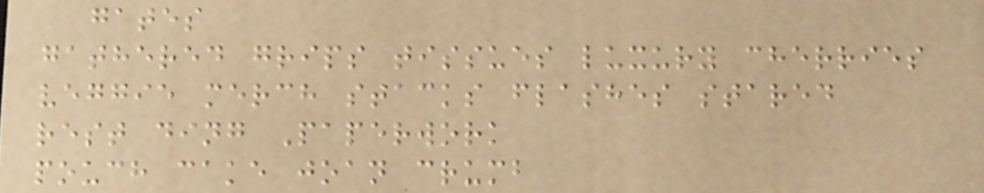gates
gathered grips tissues luxury cherries
veggie merch stacks flashes stared
rest ding Paperwork
pouch cake joan crumb
